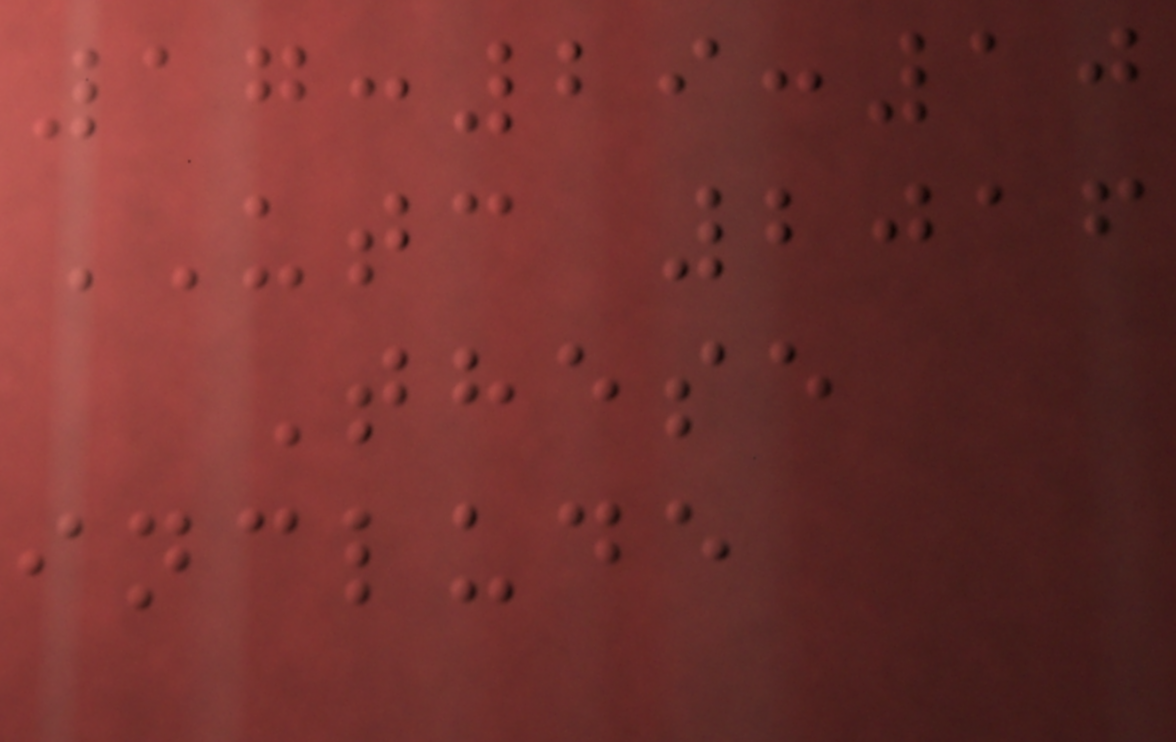17:29:10
UTC 2016
These
include
